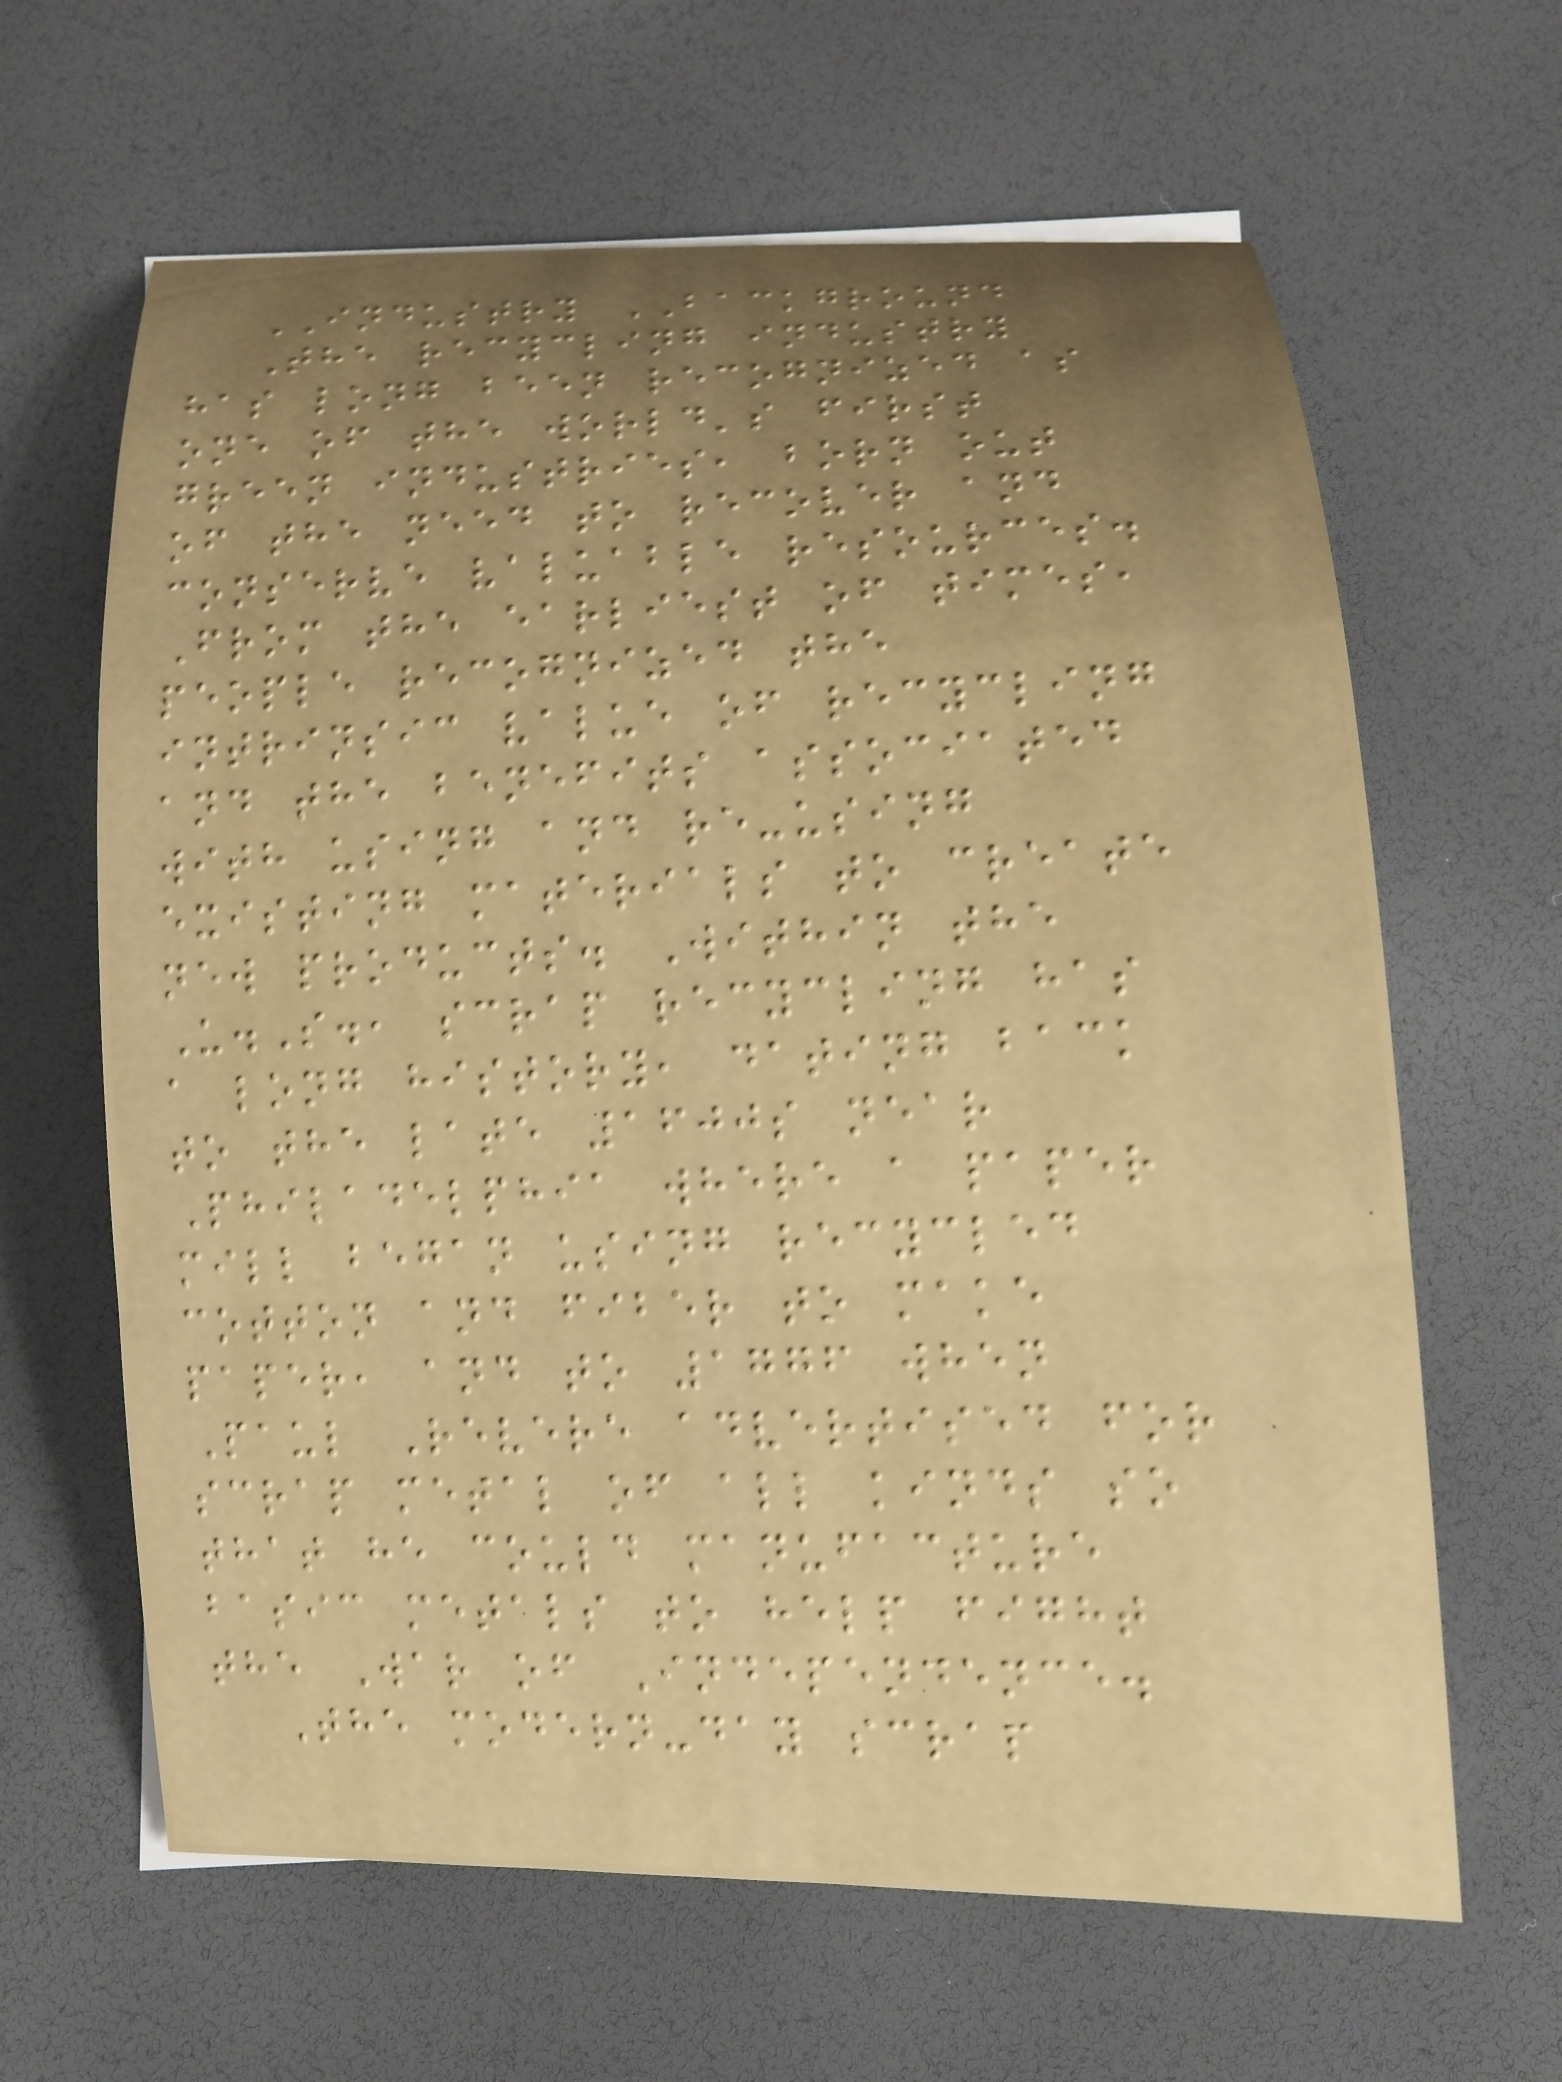INDUSTRY BACKGROUND
The recycling industry
has long been recognized as
one of the world's first
green industries, born out
of the need to recover and
conserve valuable resources.
From the earliest of times,
people recognized the
intrinsic value of recycling
and the benefits associated
with using and re-using
existing materials to create
new products. Within the
U.S., scrap recycling has
a long history, dating back
to the late 1600s near
Philadelphia where a paper
mill began using recycled
cotton and fiber to make
paper, and to 1776 when
Paul Revere advertised for
scrap metal of all kinds so
that he could manufacture
basic metals to help fight
the War of Independence.
The modern-day scrap
